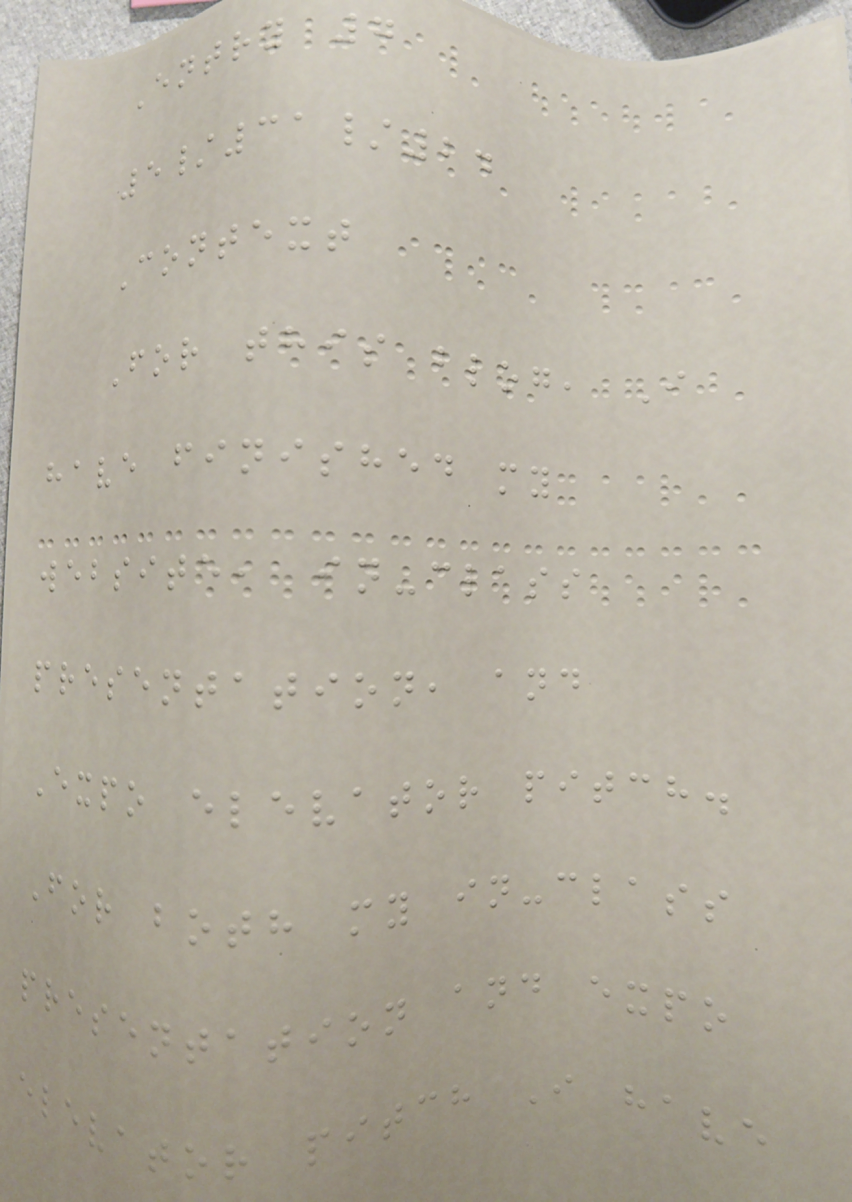Entry 7
5/31/24
Context
For this blog, I
have finished my
website, in-class
presentation, and
Expo elevator pitch.
For both my in-class
presentation and expo
elevator pitch I have
